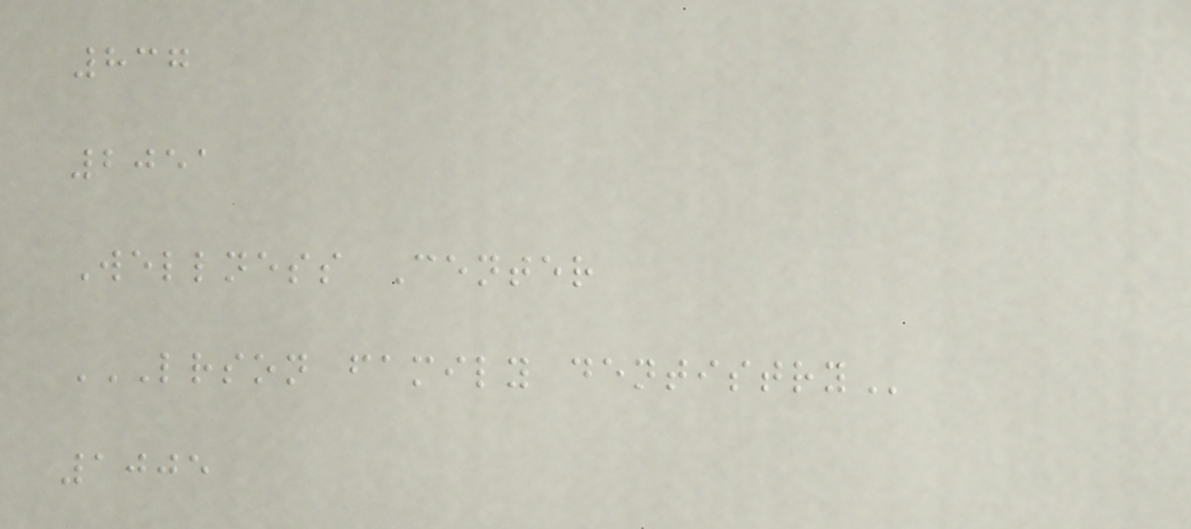837
2051
Wellness Center
LRSON FAMILY DENTISTRY
1005
